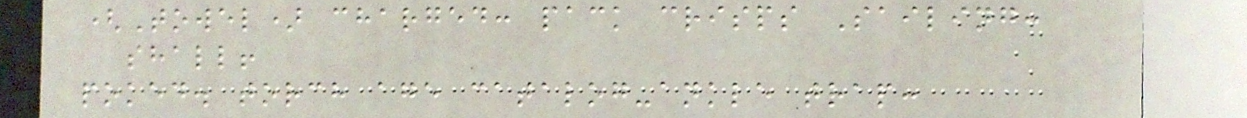(Towel) charged: pack crisps Sailing:
shall!
poked. torch age catalog-ankle trap:
